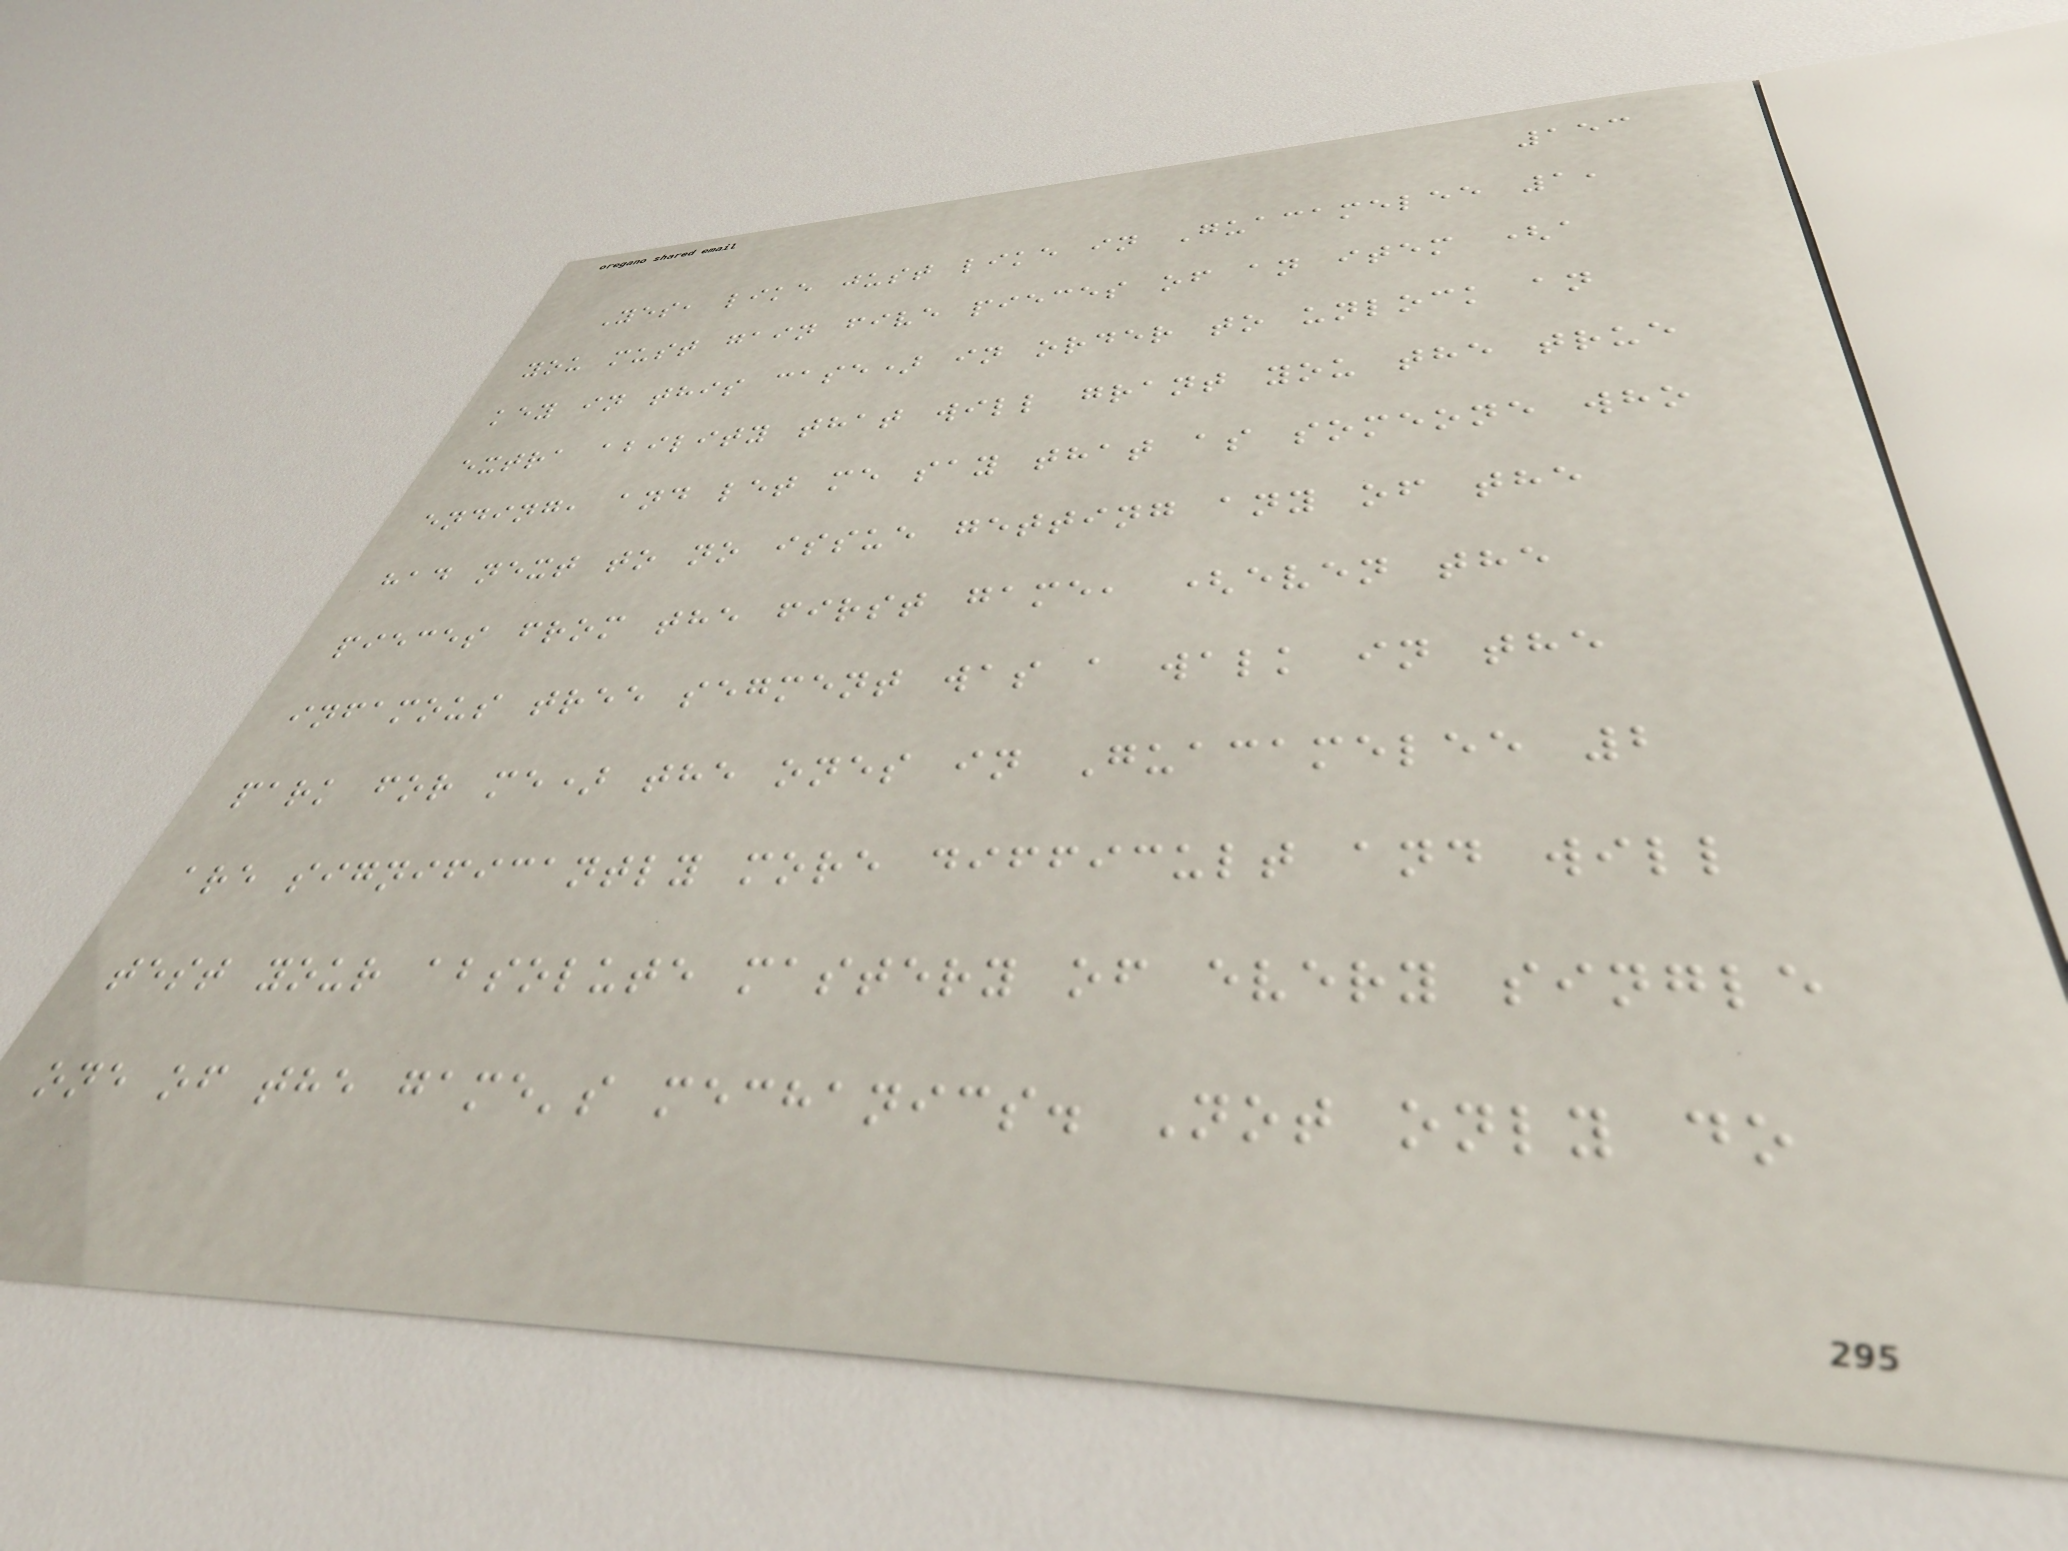153
Yes, like just like in Guacamelee 1,
you must gain five pieces of an item (a
key in this case) in order to unlock an
extra ability that will grant you the true
ending, and let me say that as someone who
had next to no issue getting any of the
pieces from the first game, (even the
infamous tree segment was a walk in the
park for me) the ones in Guacamelee 2
are significantly more difficult and will
test your absolute mastery of every single
one of the game's mechanics. Not only do
